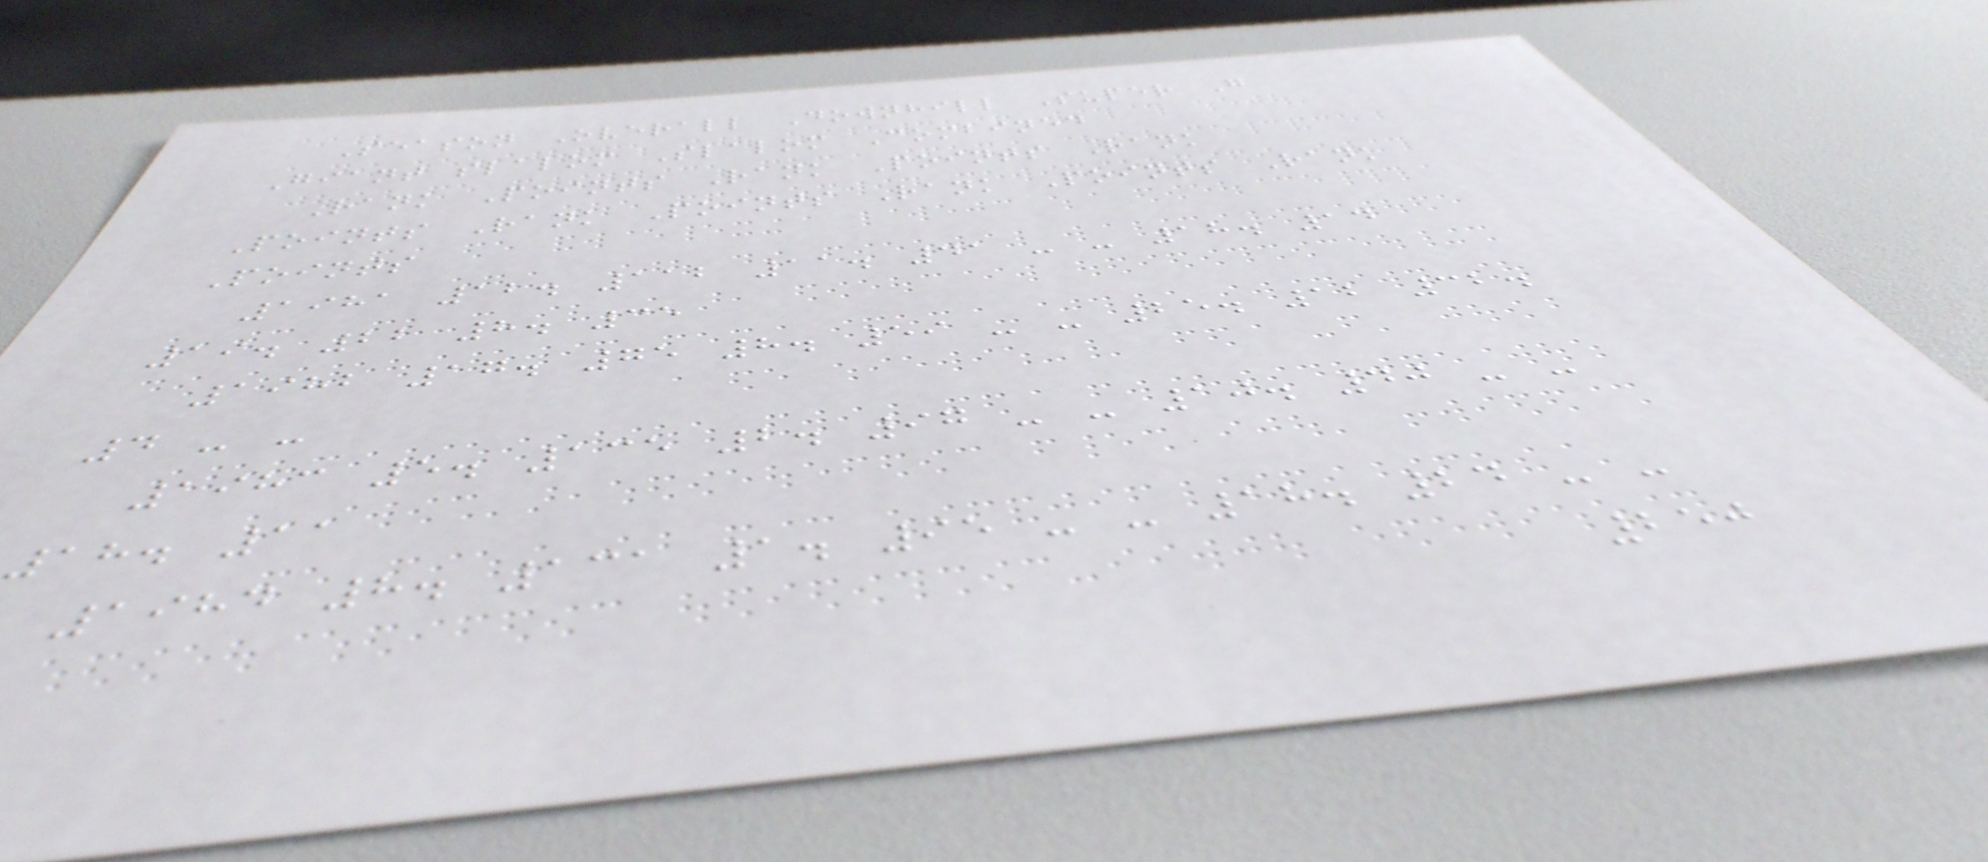Season Overall Downhill Super G
Giant slalom Slalom Combined
Rank Points Rank Points Rank
Points Rank Points Rank Points Rank
Points
1981 12. 112 11. 41 - - 18. 14
19. 22 8. 35
1982 17. 75 8. 59 - - 25. 12 32.
4 - -
1983 5. 135 2. 97 - - 10. 40 - -
18. 11
1984 8. 131 1. 95 - - 18. 24 - -
250
